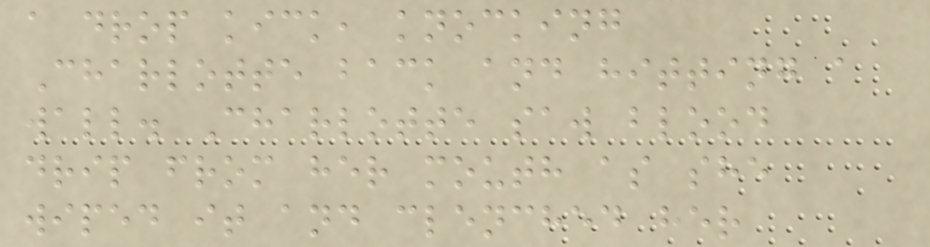a drop kick, knocking
Charlotte back and hitting a
wall. Charlotte saw blood
drip from her mouth as she
wiped it and clenched her
